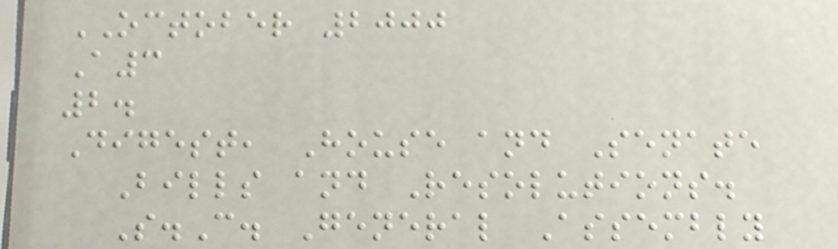OCTOBER 2000
A3
2.
Digest, House and Senate
Bills and Resolutions.
S.C. General Assembly
